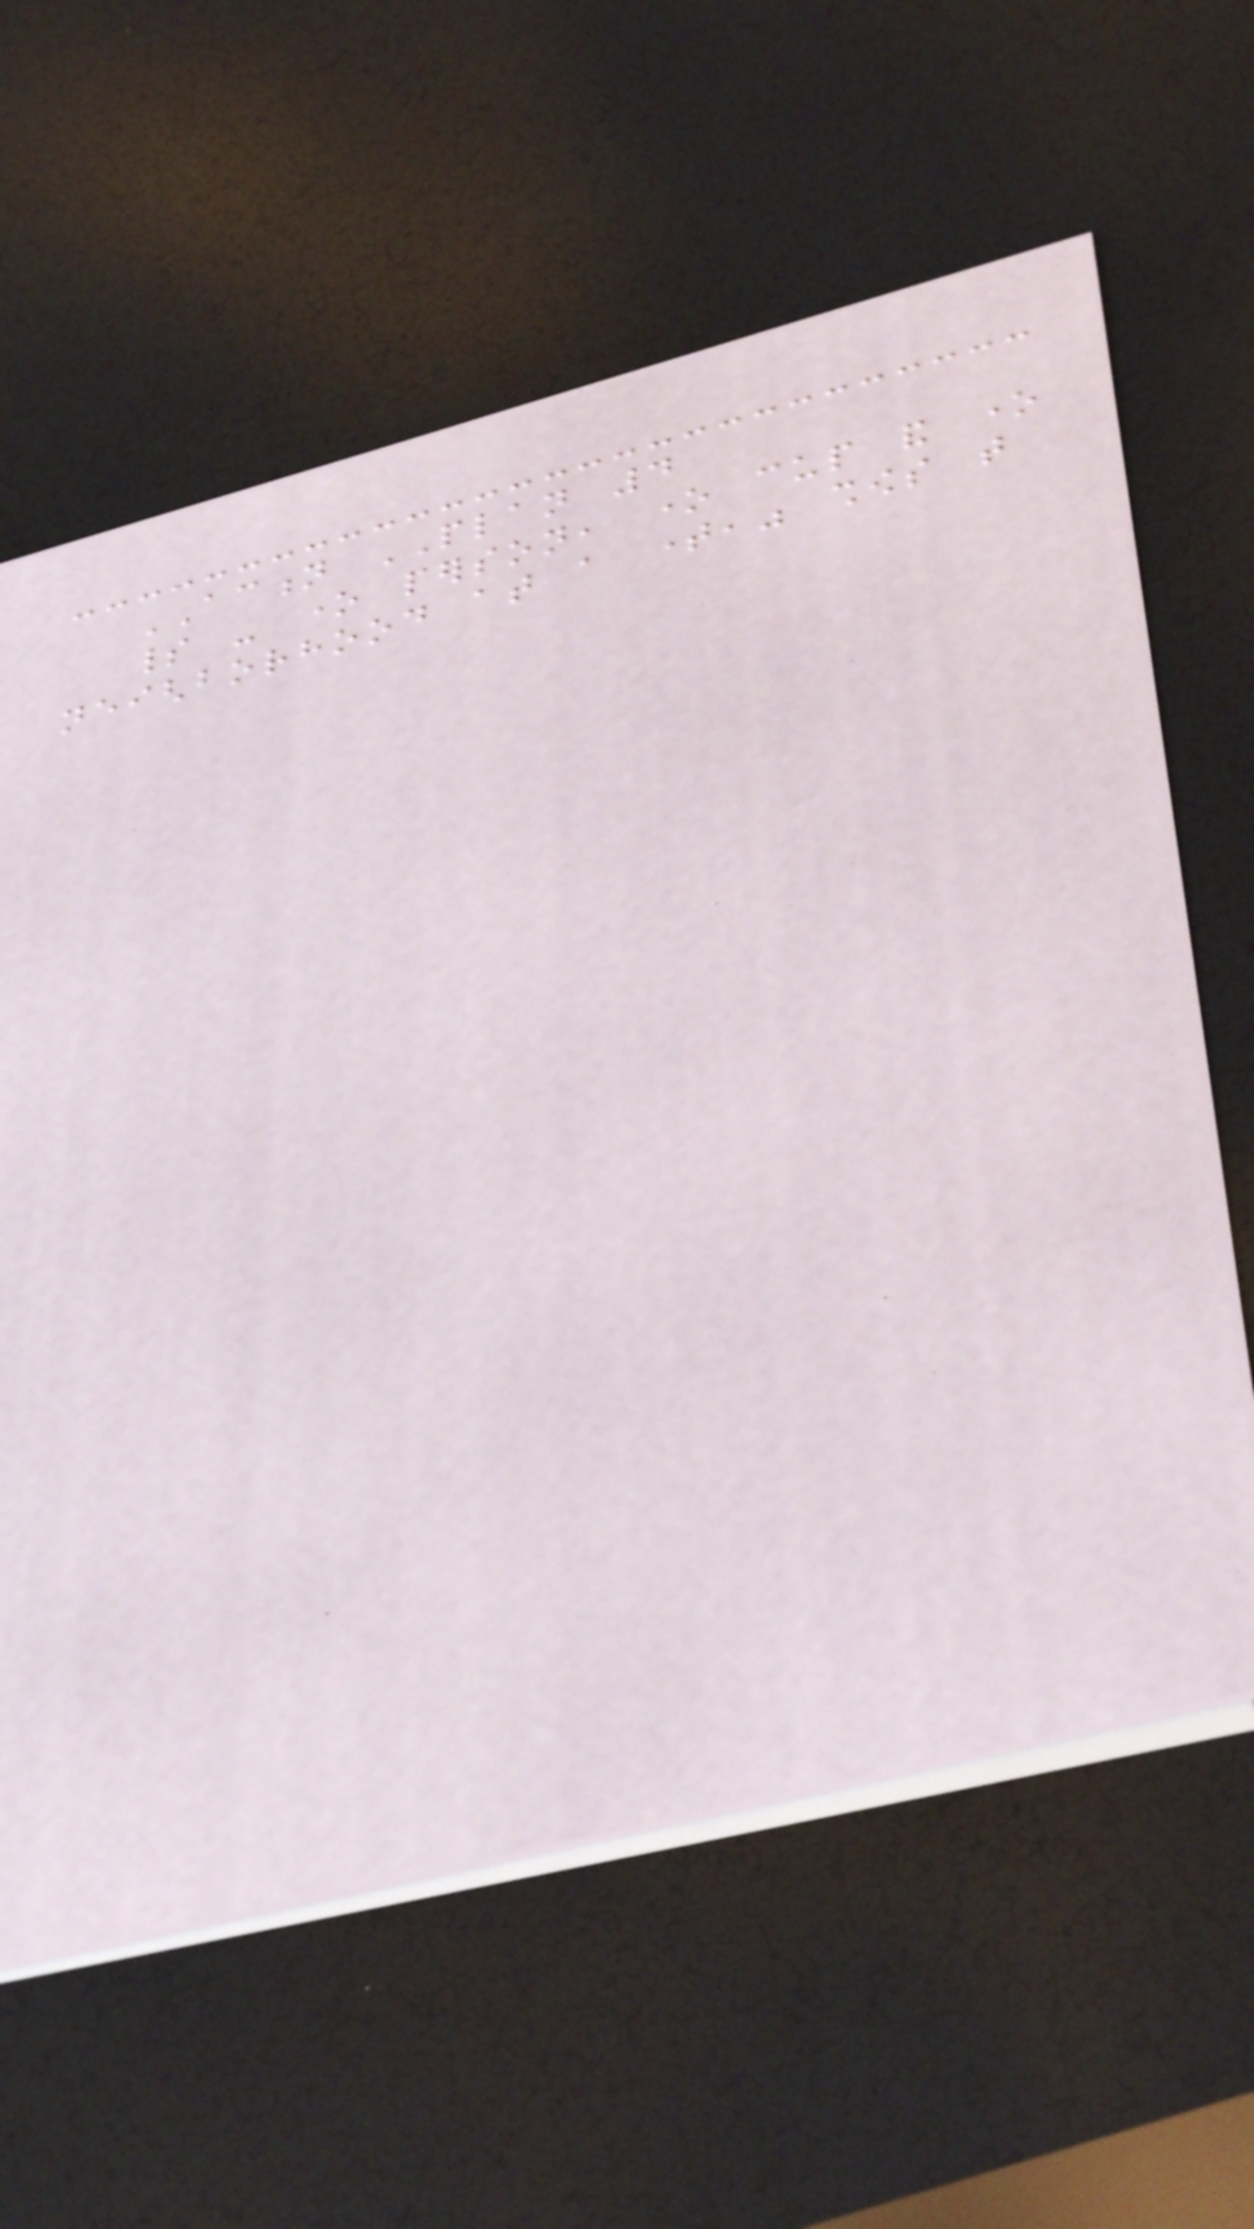ACTION PLAN 4
spirit - one person, one cup and one
neighborhood at a time," shows that
